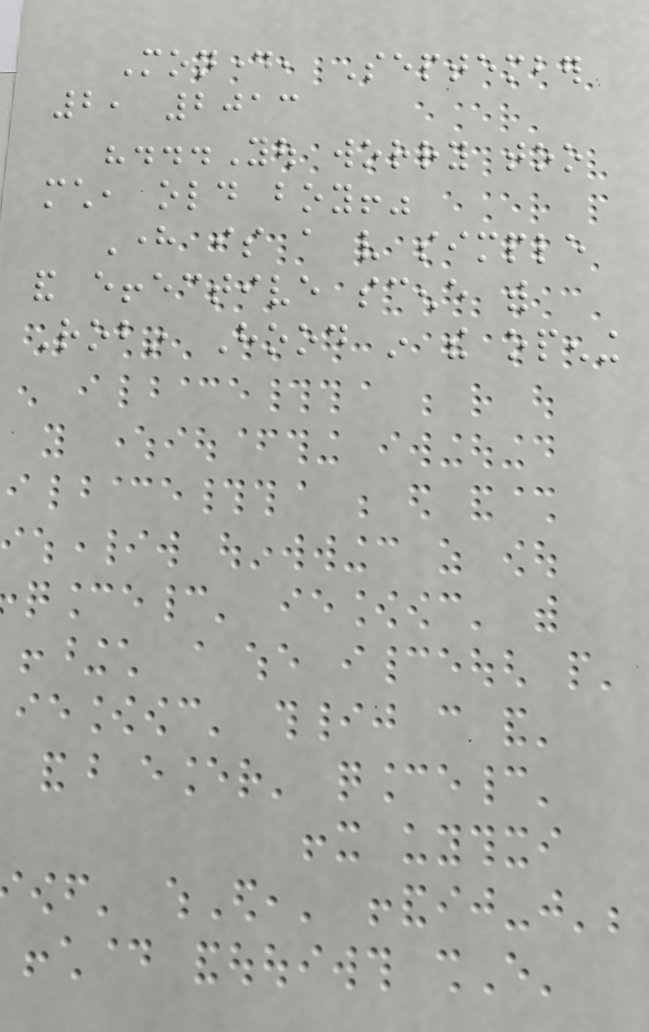Monday, September
2, 2013
"...You worry too
much, old boy!"
Here is a very simple
and effective scene with
Robin Hood in the opening
